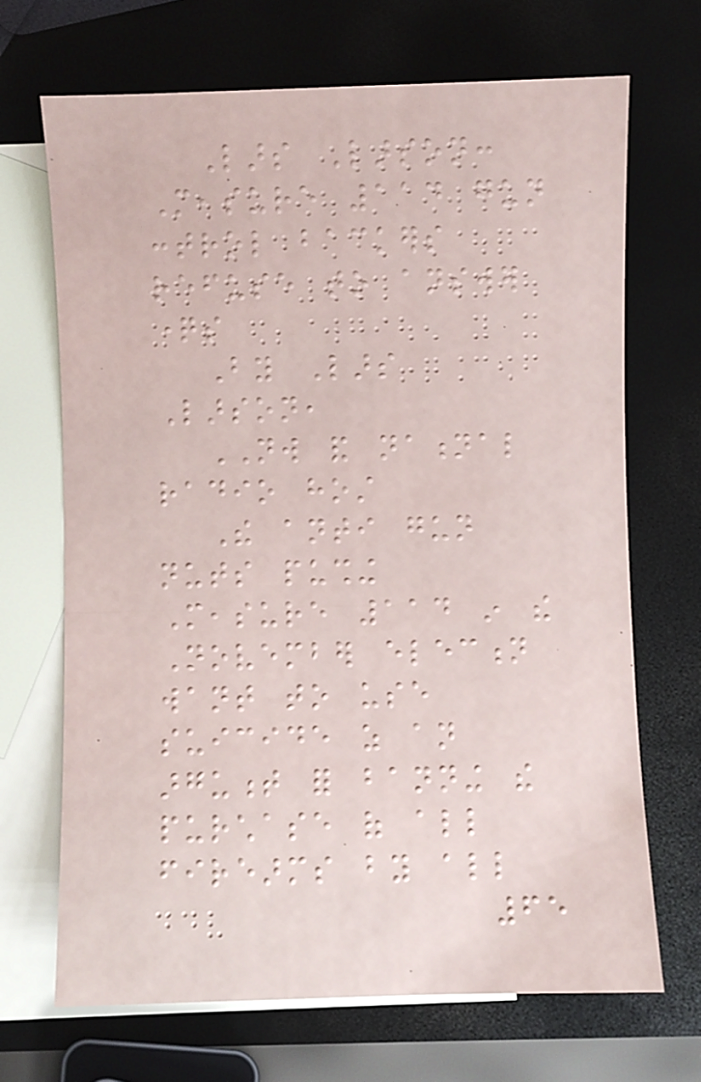Lars Larson:
Measure 114 gun
control backers
refuse to answer
questions
By Lars
Larson,
NW and national
radio host
The anti gun
nuts pushing
Measure 114 in the
November election
want to use
suicide as an
argument for banning the
purchase of all
firearms by all
65
